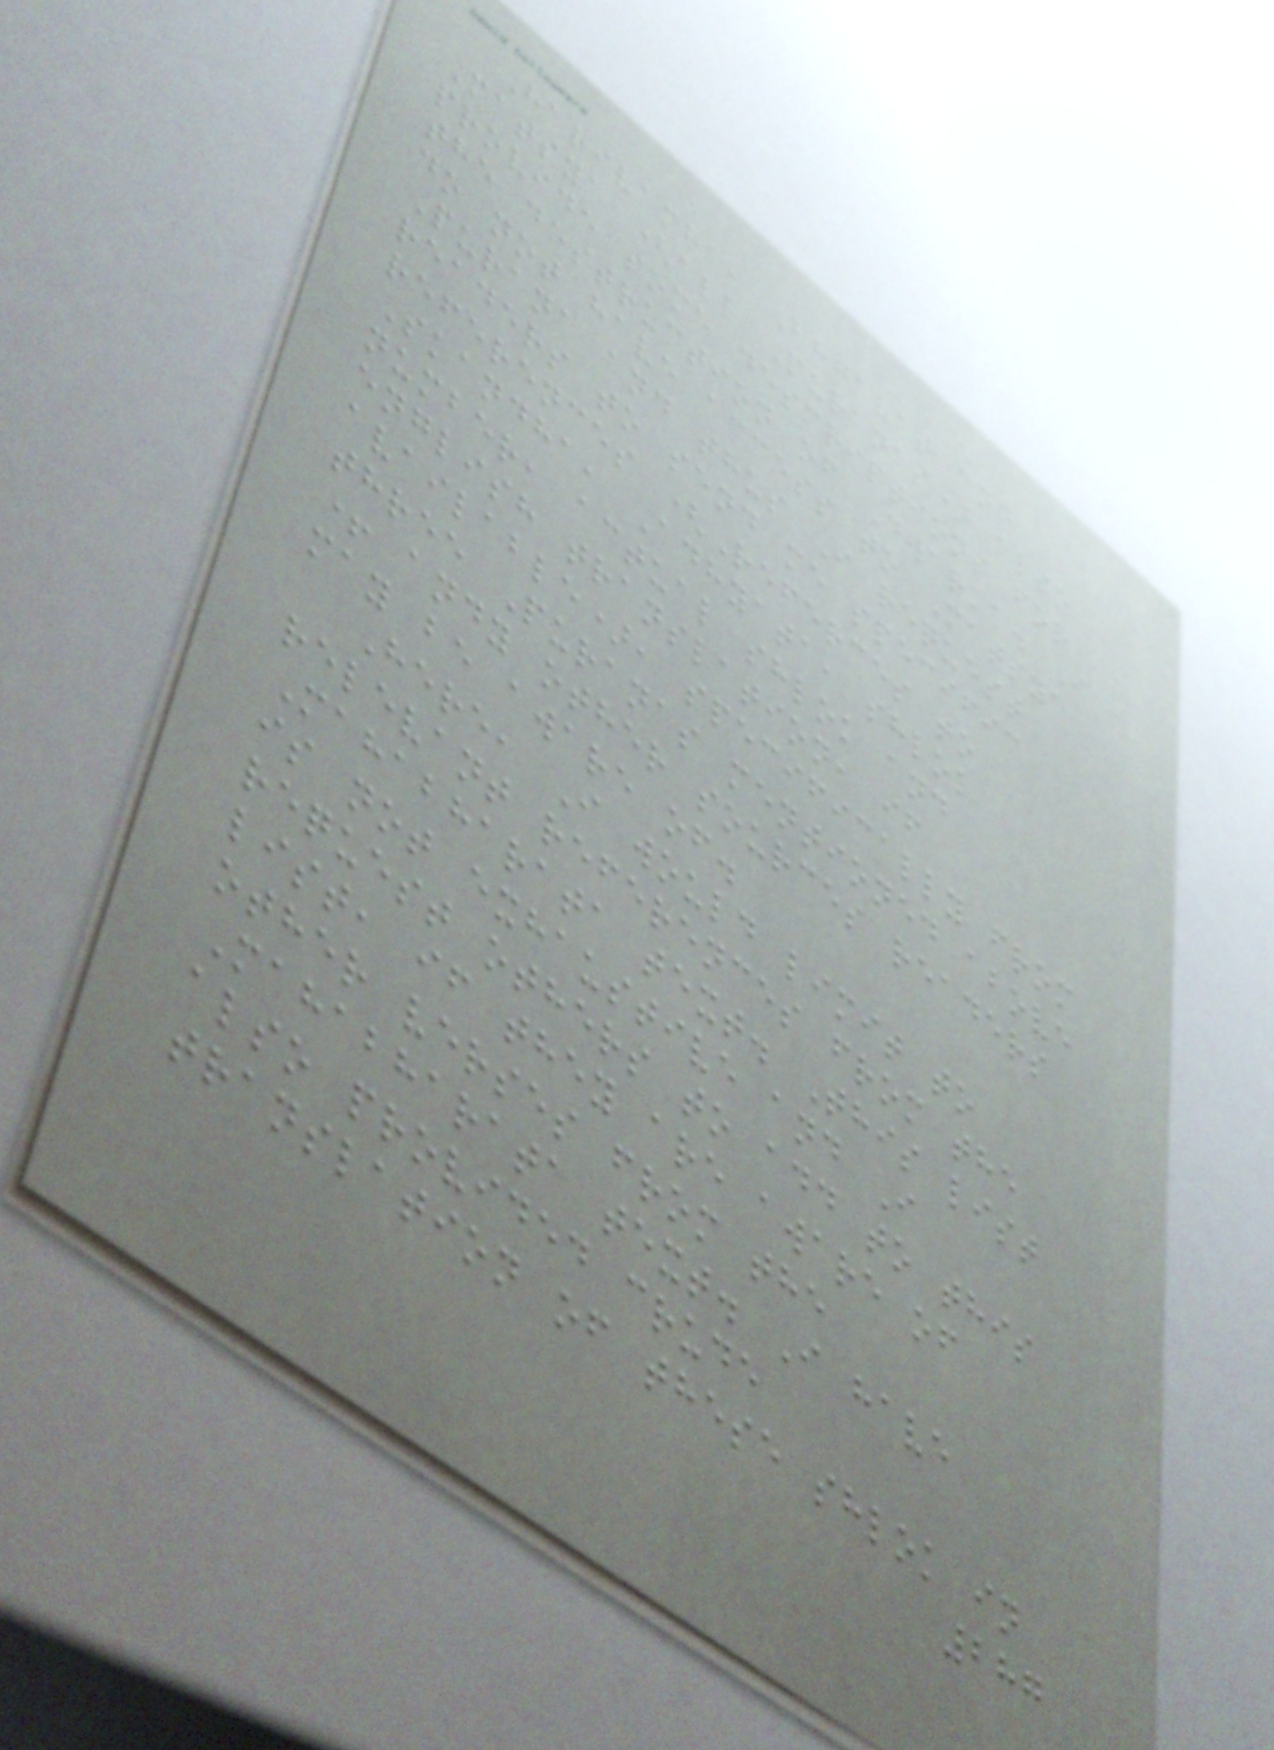Harivamha, Bhgavat and
Matsya (all Puranas) also
provide some descriptions for
the destruction of Dwarka. I
do not have access to Matsya
Purana and thus I request
readers to send me specific
references (Referces to
Skandha, Adhyata, shlok
number, actual shlok and
english translation, if
available), specifically from
three Puranas mentioned above
+ andy other sources readers
may be aware of.
Here, I would limit to
relevant references from the
Mahabharata text. This list
is not exhaustive and I
request others to add to this
list, if they are aware of
other verses from the
Mahabharata text. I have
also provided crude
translation of these shlok in
287
